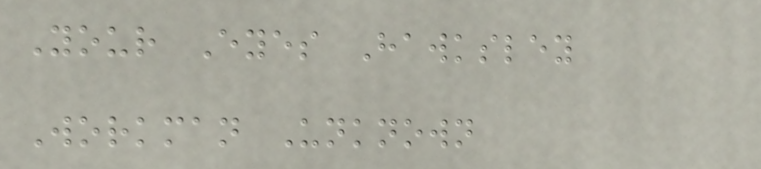Your Eyes Hawksley
Workman Unknown
